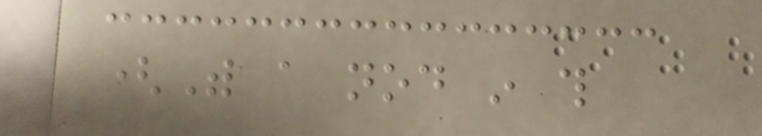(With a nod in this
